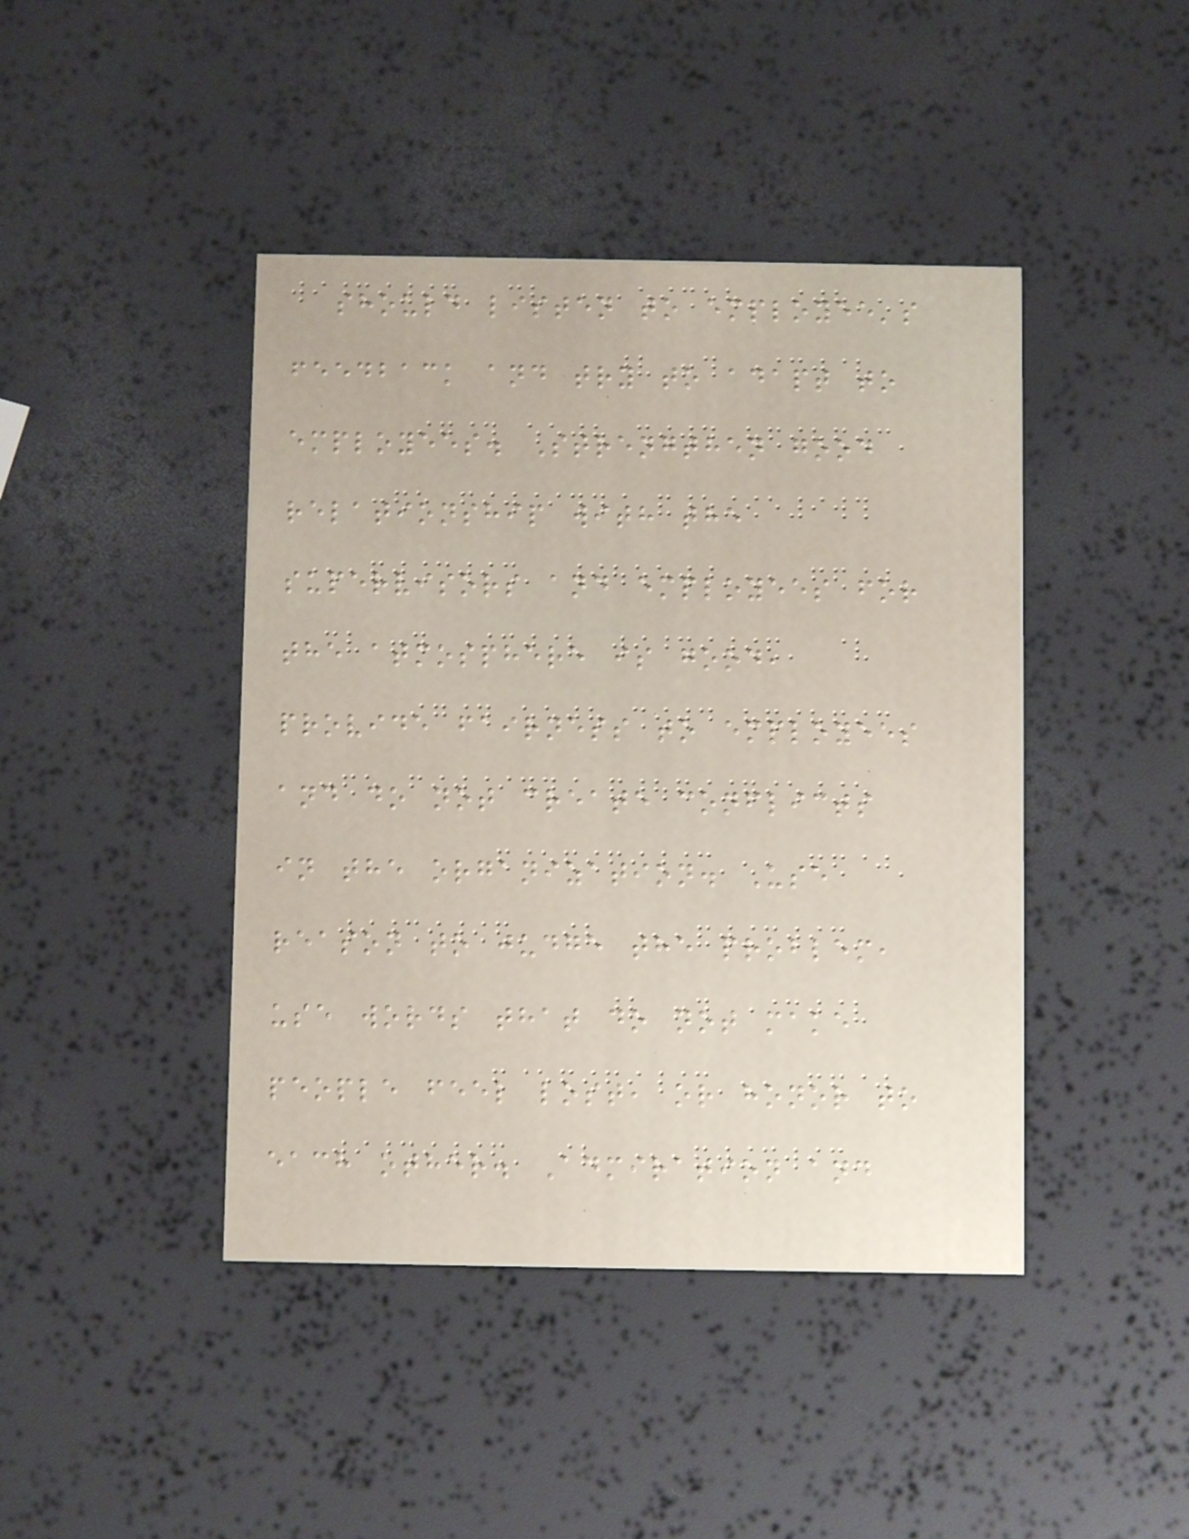should listen to employee's
feedback and try to adapt to
employees. Strengthen good
relationship with the
supervisors and employees for
the atmosphere is good,
provide fairness to employees
and do not create conflicts
in the organization. Use
reason to judge the problem,
use words that do not make
people feel lost, or honor to
each other. Admiration and
